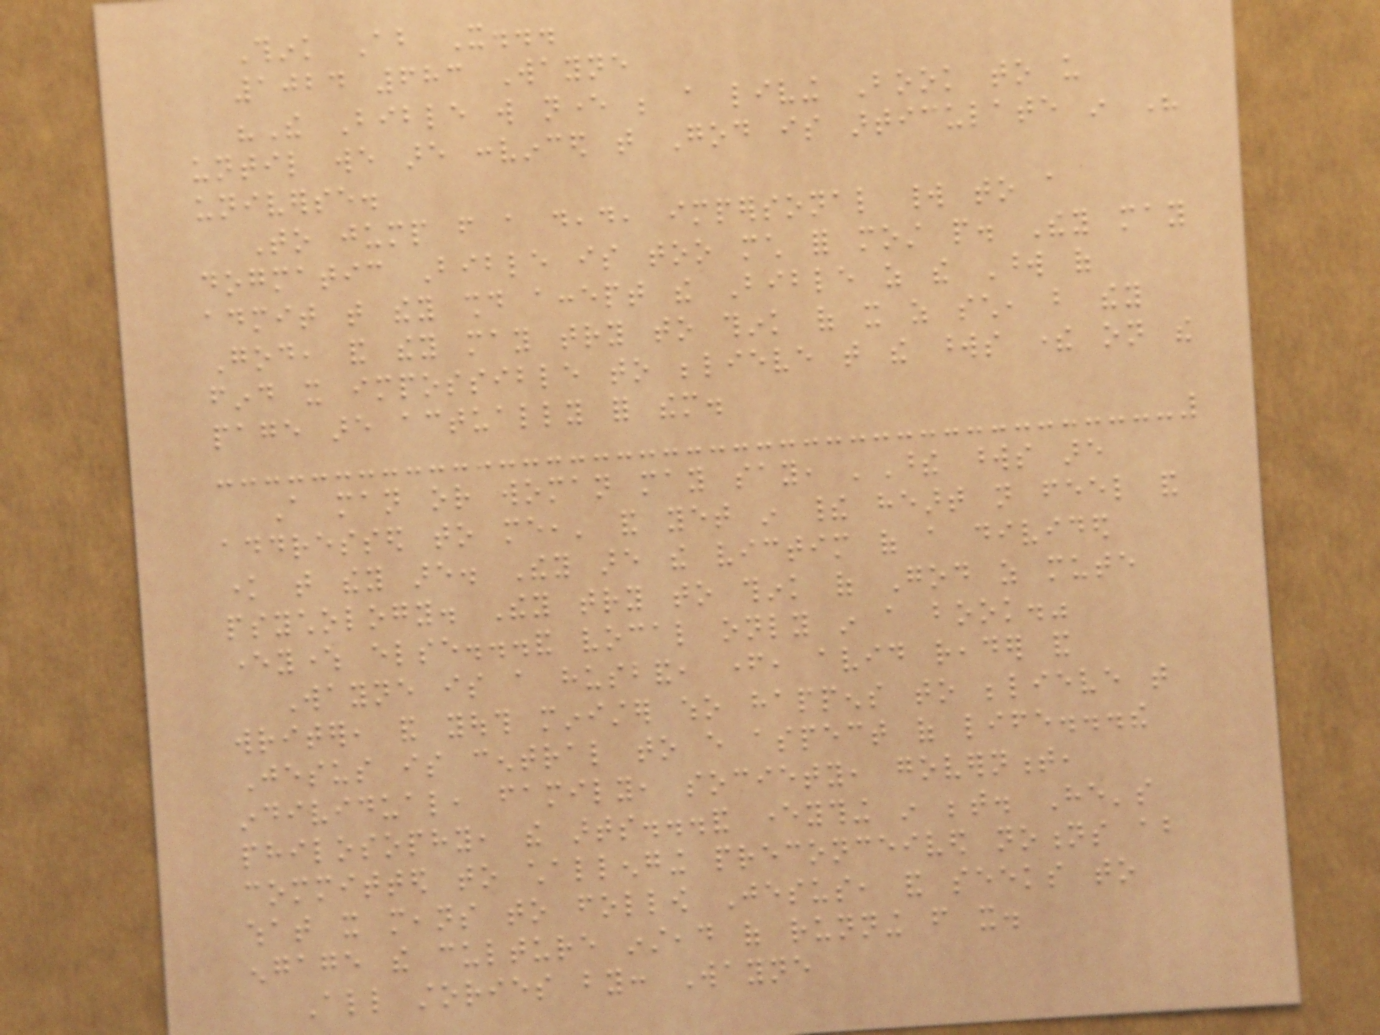Think About It...
1024 683 Wayne
"The Bible will never be a living Book to us
until we are convinced that God is articulate in His
universe.
To jump from a dead, impersonal world to a
dogmatic Bible is too much for most people. They may
admit that they should accept the Bible as the Word of
God, and they may try to think of it as such, but they
find it impossible to believe that the words there on the
page are actually for them.
A man or woman may say, 'These words are
addressed to me,' and yet in their heart not feel and
know that they are. They are the victim of a divided
psychology. They try to think of God as mute
everywhere else...and vocal only in a book."
Wayne is a husband, father, avid reader and
writer, and youth minister who happens to believe that
Jesus is central to every aspect of life...the
individual, family, society, government,
philosophy, the arts...and everything in between. He's
committed to challenging preconceived notions about
what it means to follow Jesus, and seeks to
engage the culture instead of running from it.
All stories by: Wayne
